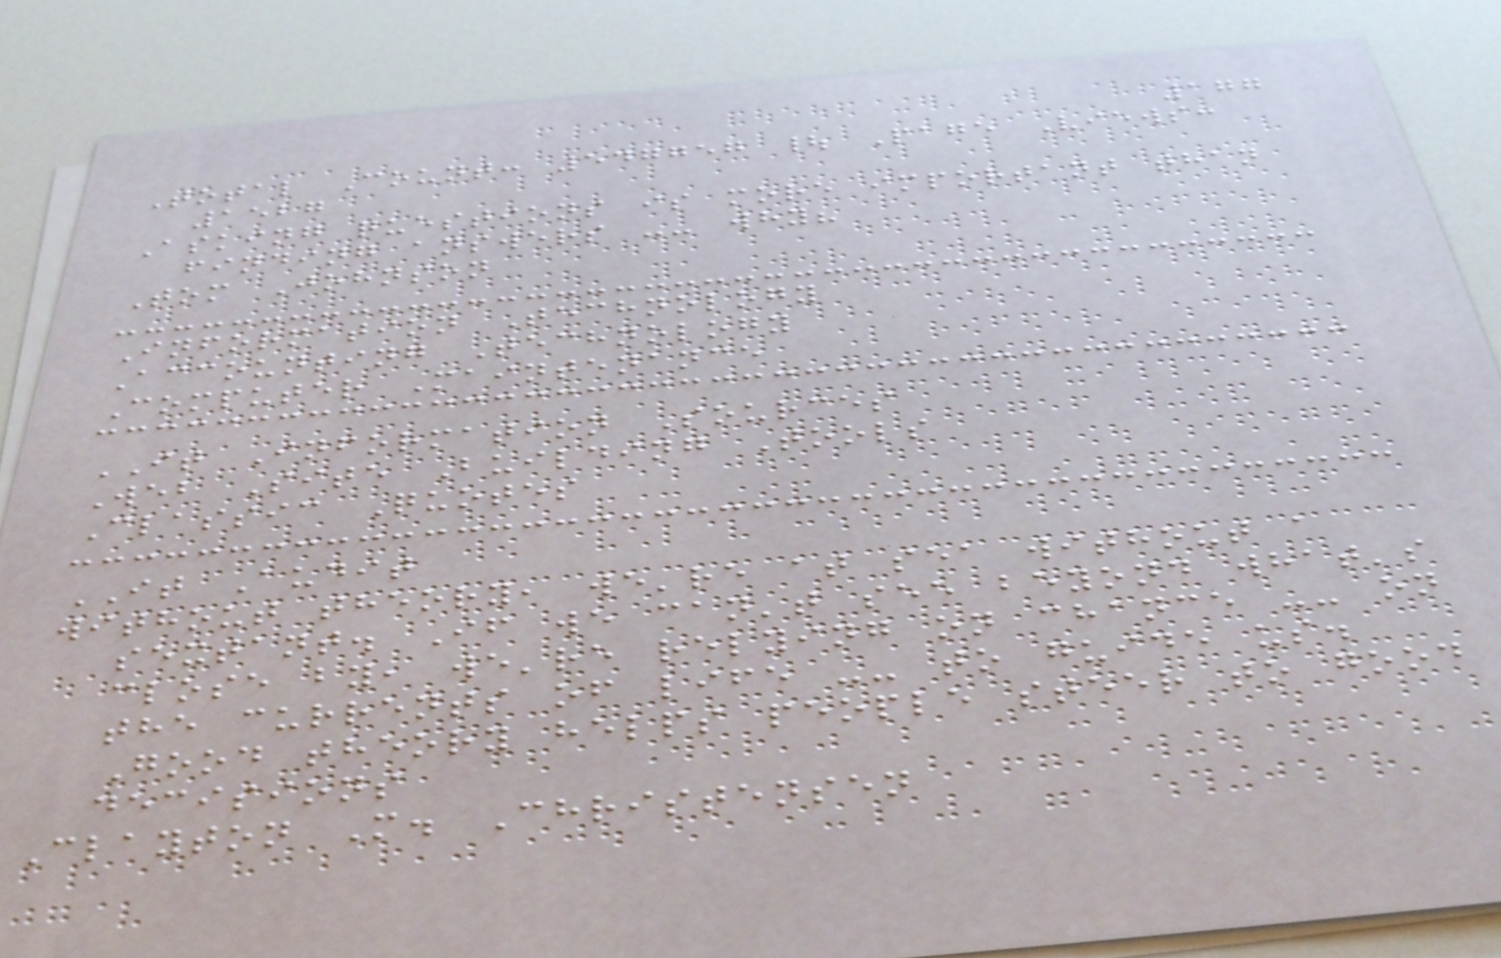177
Total Count: 547757 | Page Views:
1527
Asking questions is more important than
finding answers -- why?
Tom Johnson
Information Technology
Accounting Technology
Computer Maintenance
IT Information Sources
Web Site Building Tools
Classic Quotes
IT Audit
without theory, we're at sea without a
sextant. If we can't see beyond what's
close by, we're relying on chance -- on
the currents of life -- to guide us.
Good theory helps people steer to good
decisions
Clayton M. Christensen
